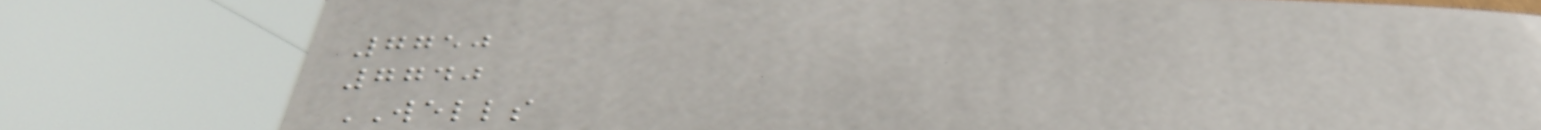7750
7740
WELLS
